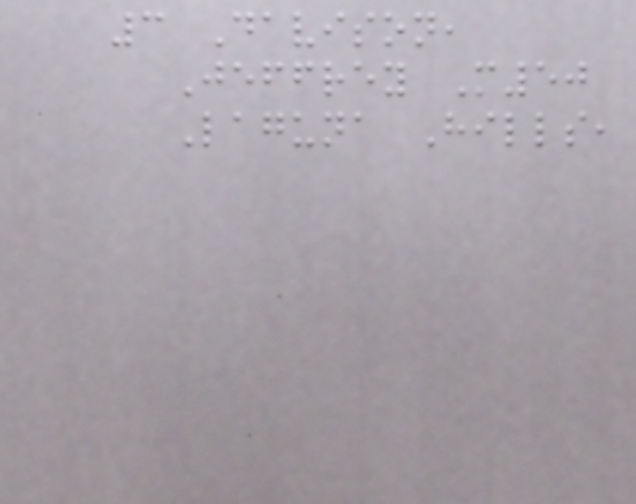3 Davison,
Jeffrey M50
Laguna Hills,
